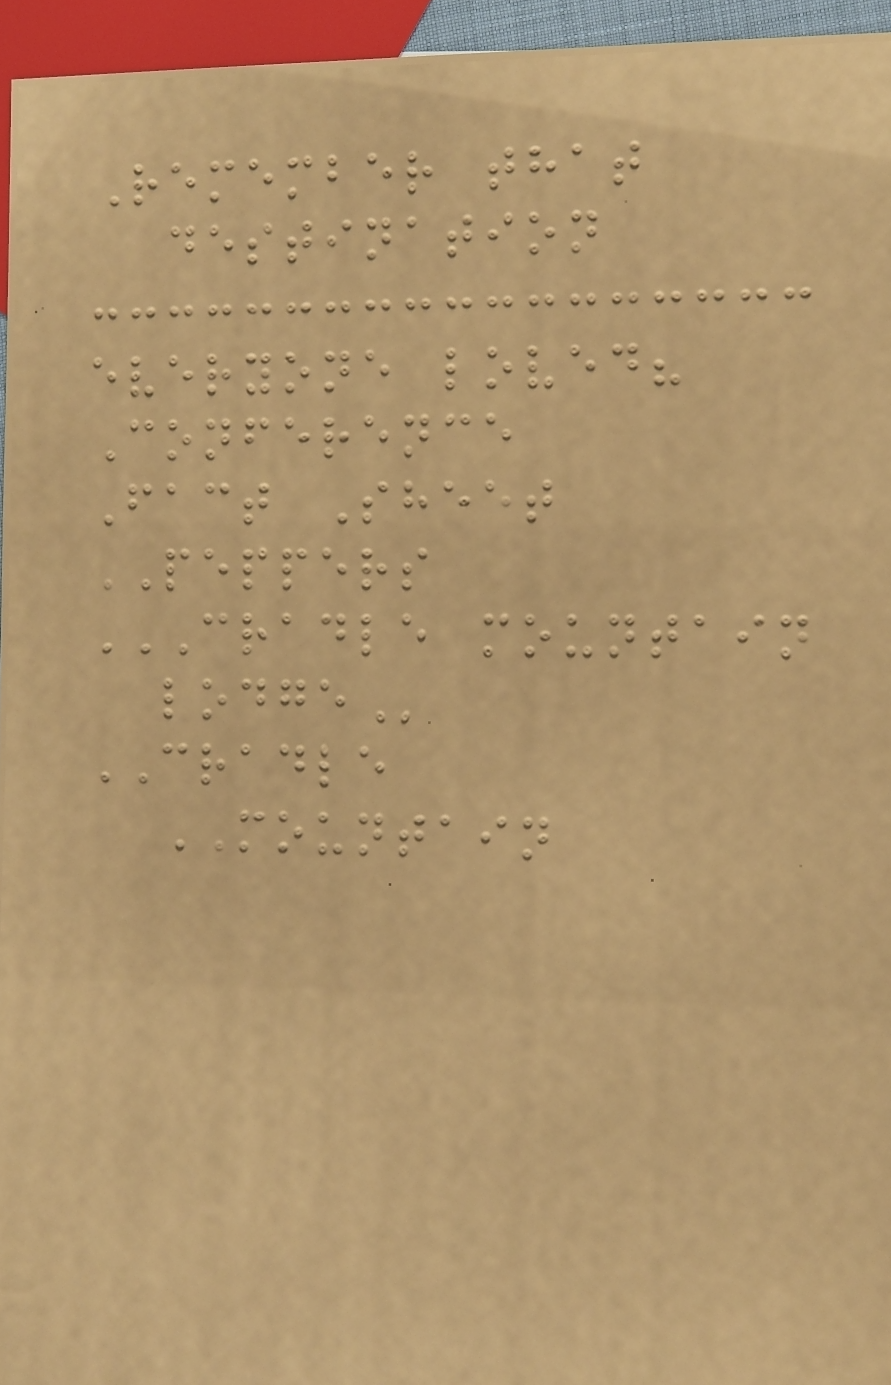Remember that
destination
everyone loved?
Conference
Fact Sheet
PEPPERS
CRADLE MOUNTAIN
LODGE
CRADLE
MOUNTAIN
